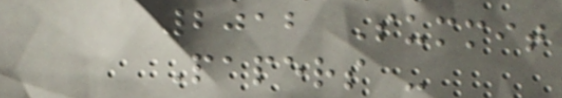2012 Summit
Papers -
